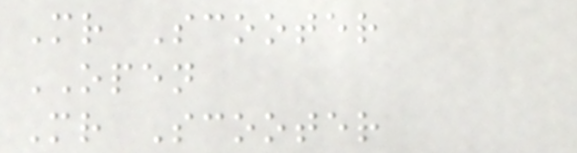Mr Scooter
OPEN
Mr Scooter
